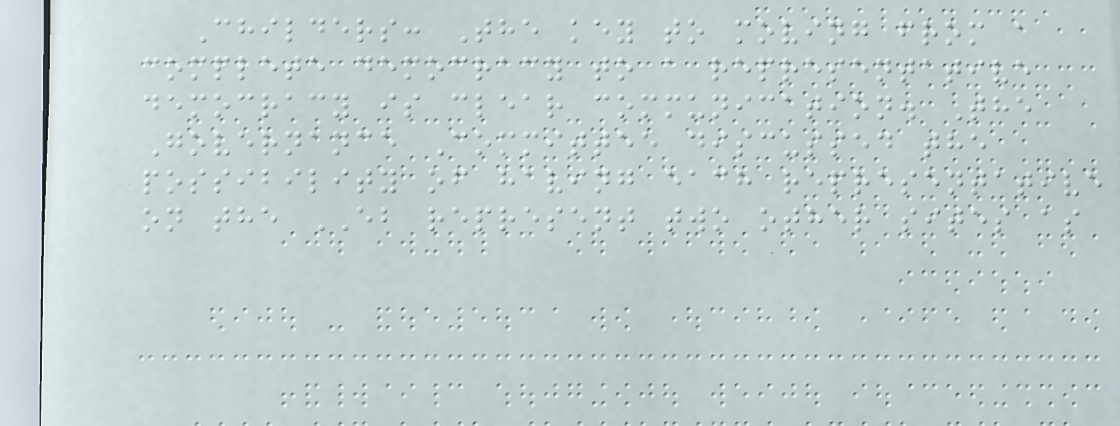Childers: The key to moving from a
complete democracy to a representative
democracy is clear communication. The
Governance Committee discussed the
possibility of having each representative
on the EB represent two other sites as
